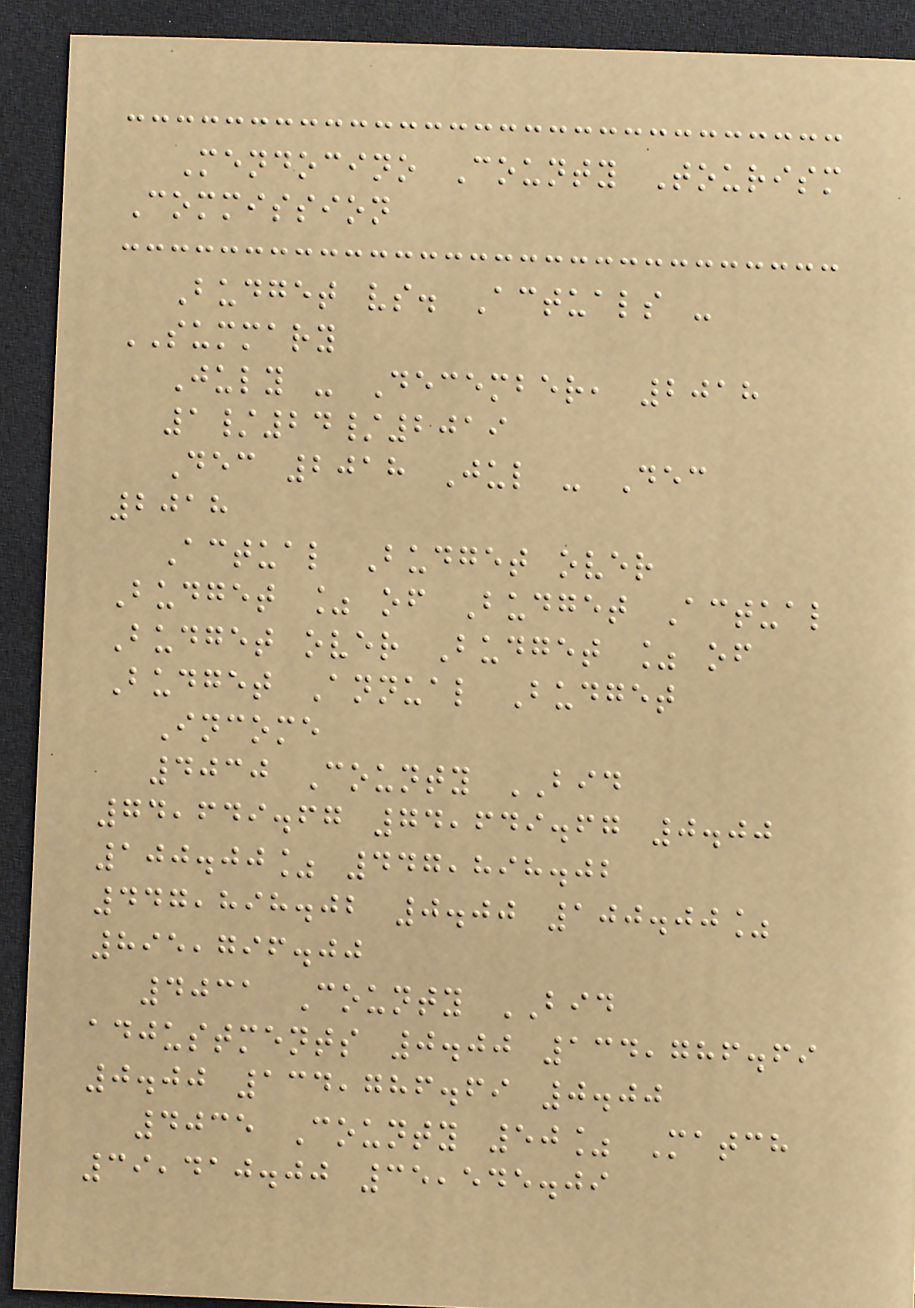Mendocino County Tourism
Commission
Budget vs. Actuals -
SUMMARY
July - December, 2018
1/24/2019
Dec 2018 Jul - Dec
2018
Actual Budget over
Budget % of Budget Actual
Budget over Budget % of
Budget Annual Budget
Income
4030 County BID
74,649.67 74,649.67 0.00
100.00% 447,898.02
447,898.02 0.00 100.00%
895,796.00
4031 County BID
adjustments 0.00 134,786.69
0.00 134,786.69 0.00
4035 County 50% Match
39,410.00 35,545.09
